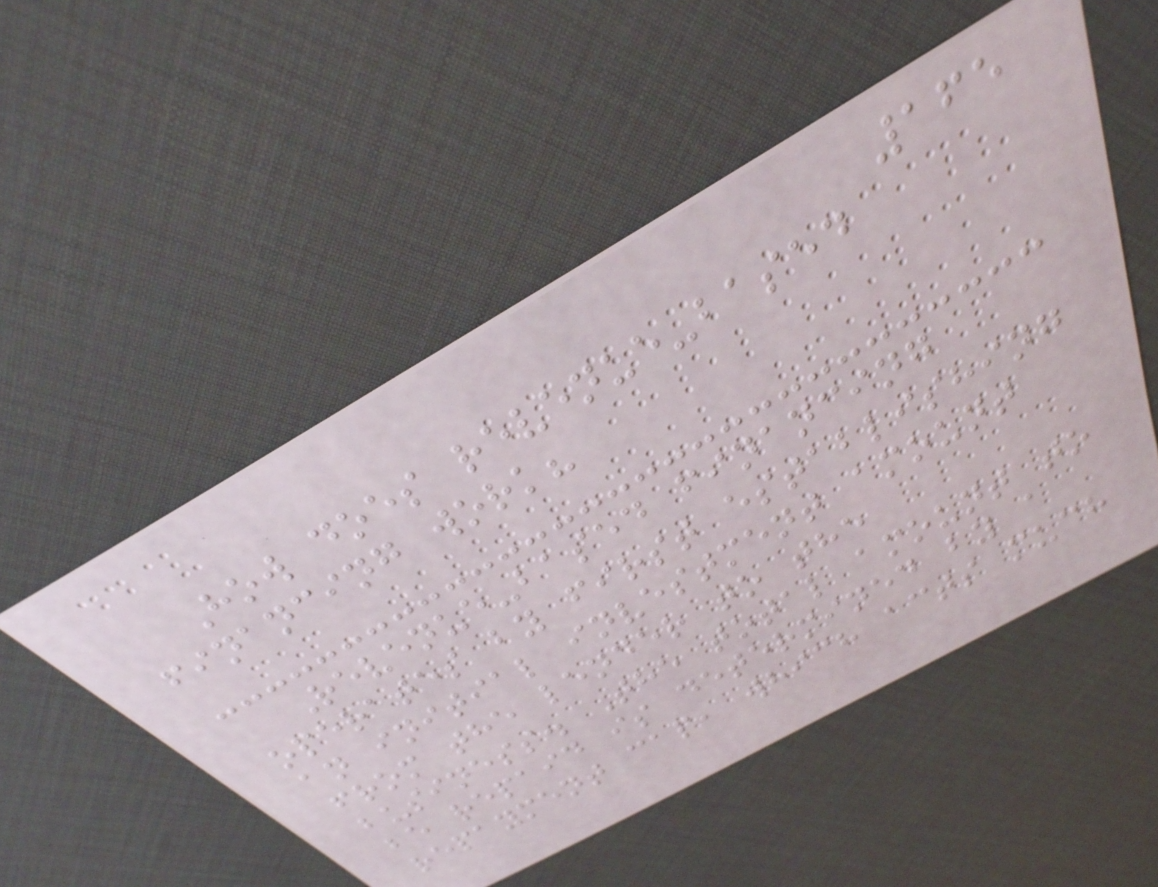165
How does revenue-based
financing work?
Revenue-based financing
operates by first establishing
an initial investment amount
from the lender to the
business. The total amount to
be repaid is determined by a
repayment cap, which acts much
